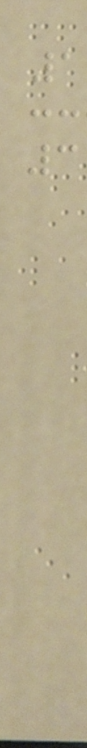1
3
